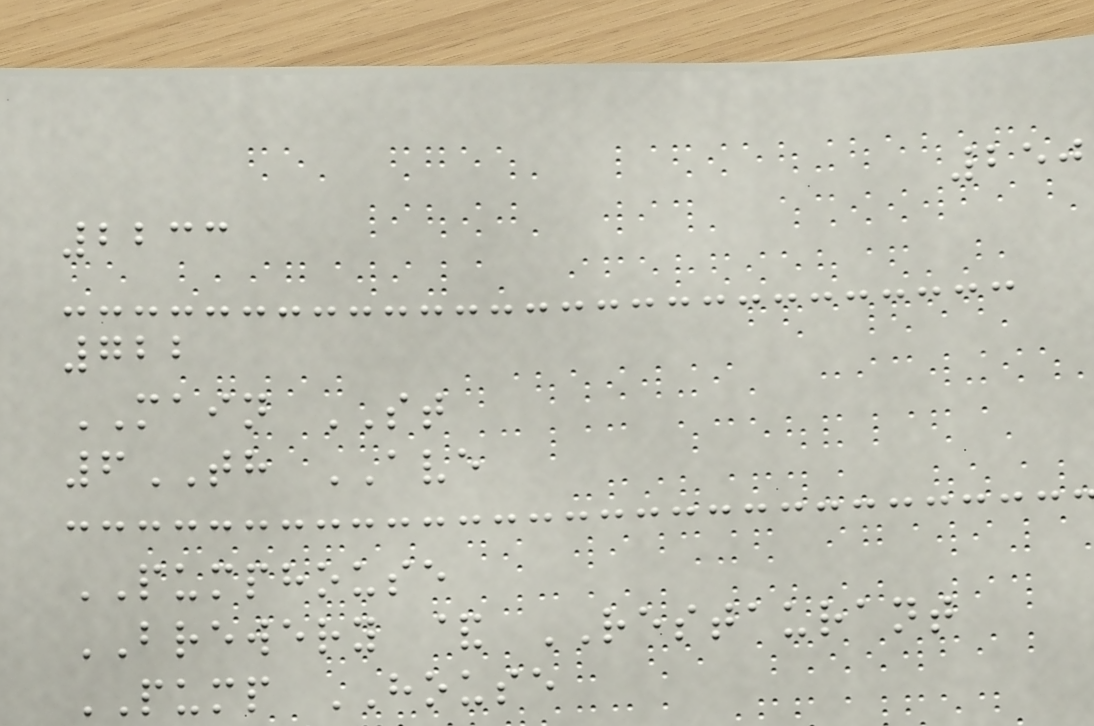250
2233
722
MAIN ST
6TH AVE
PUMPHOUSE
BREWERY & RESTAURANT
PUMP HOUSE
